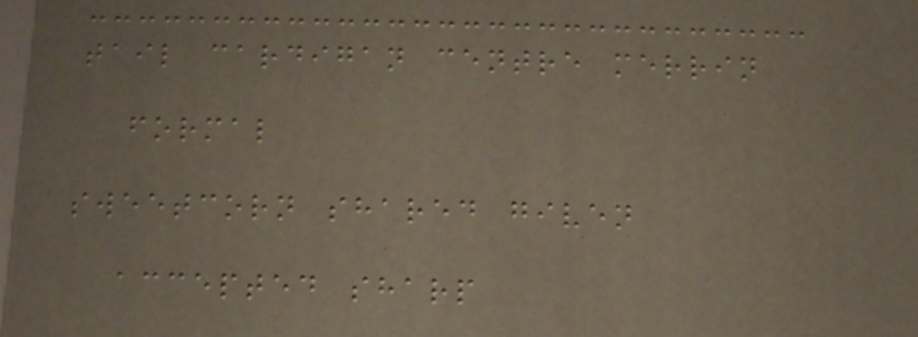tail cardigan centre merrin
formal
sweetcorn shared given
accepted sharp
